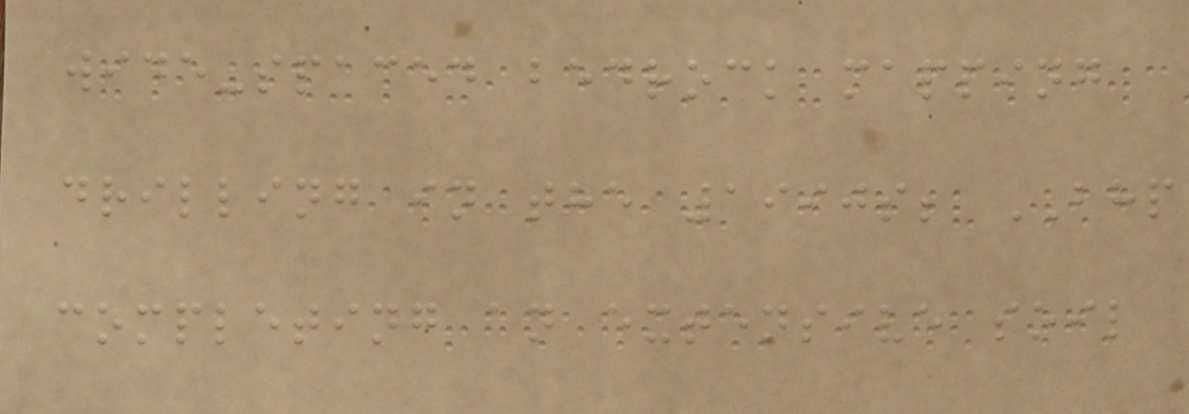wide-spaced bedrock mapping
drilling in the 1990s; BHP
completing an extensive soil
